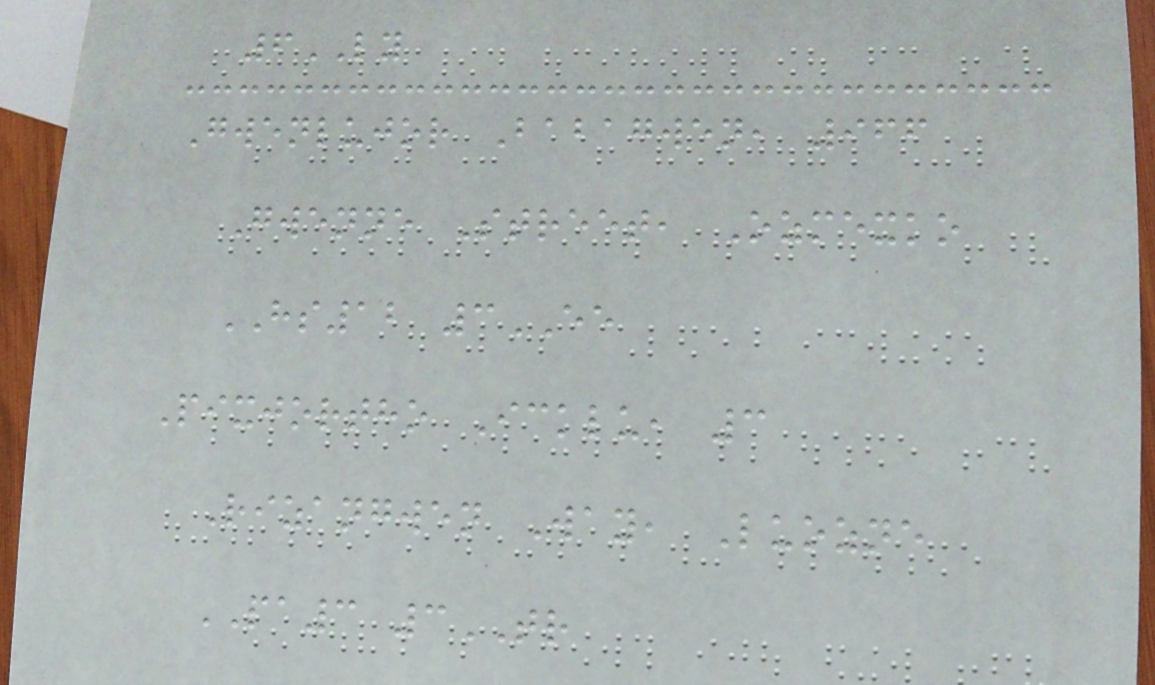6LY
Gwenlujor Babagwen, 966
Gwenne Street, Ozmexko
HS12 3EE
Pixjortho Icklu, 3
Rizangwen Way, Luozne
PA3 3TR
